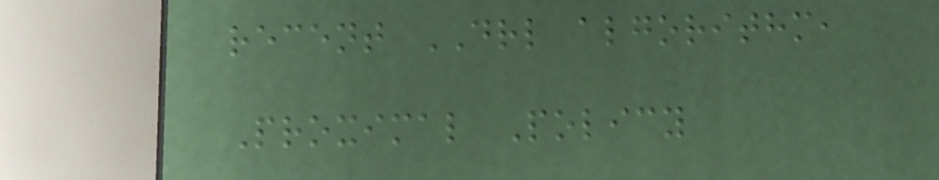recent DRL algorithm,
Proximal Policy
